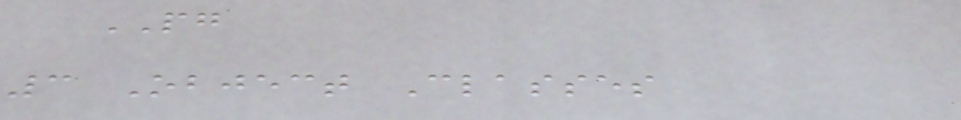PG
3 Object Classes
